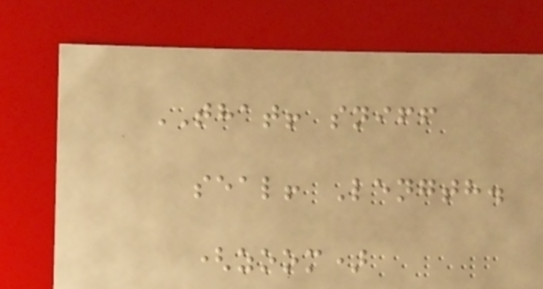THAT! sniff
seal! Length.
(zoom)
